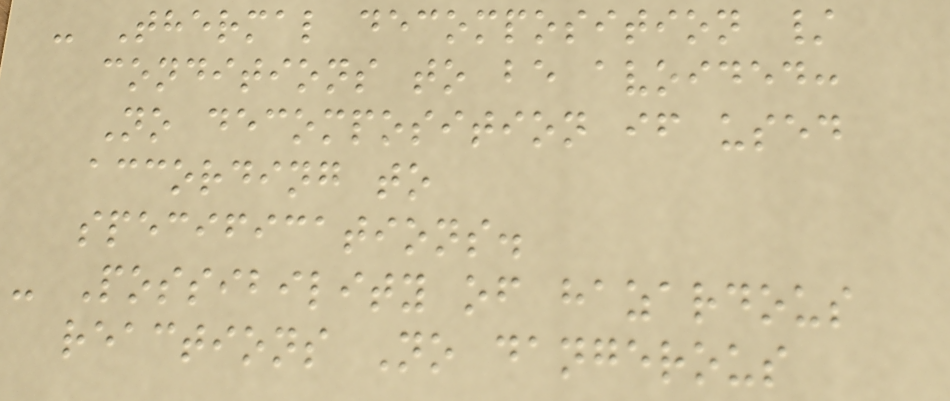- Thermal decomposition /
conditions to be avoided:
No decomposition if used
according to
specifications.
- Possibility of hazardous
reactions No dangerous
